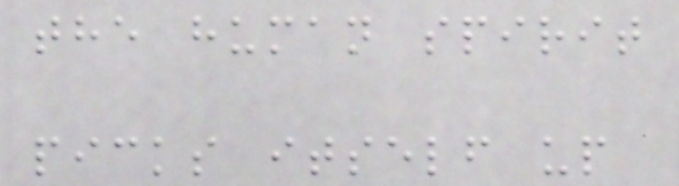the human spirit
picks itself up
